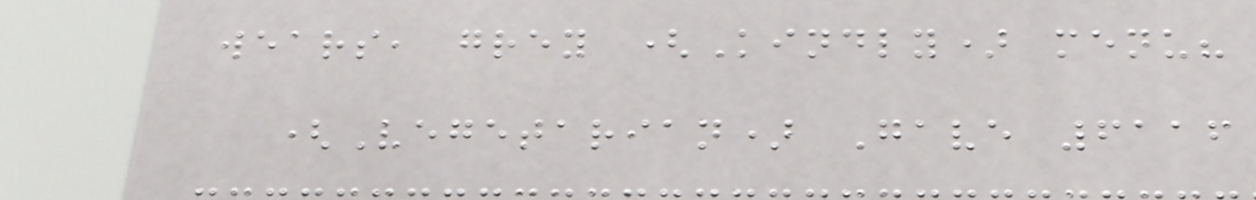wears, grey (Kindly) menu?
(Vegetarian) Gave 6116
